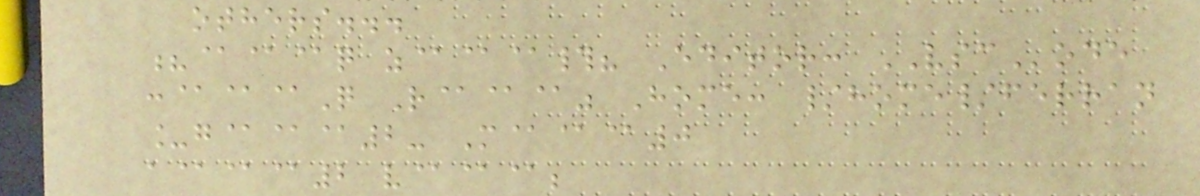others...
?@@@q z@@@#? Editor: VSCode
:@@@Q R@@@" Home: /home/ferran
_g@@@2- M@@@0
a@@@2 v@@@;
